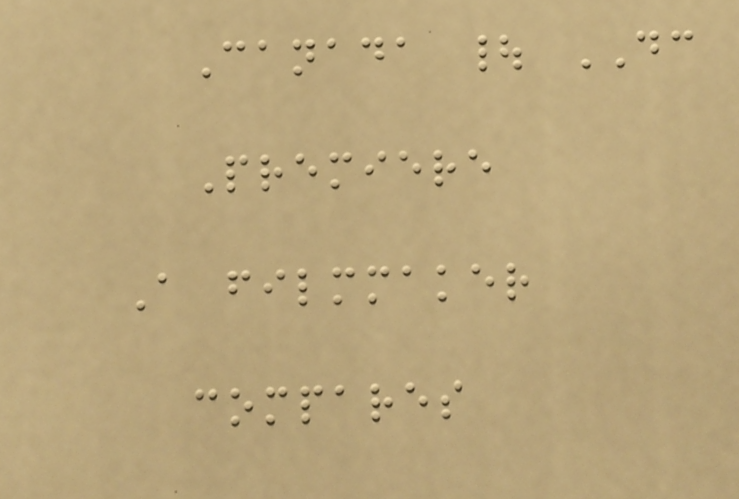Canada | DC
Premiere
A filmmaker
compares
